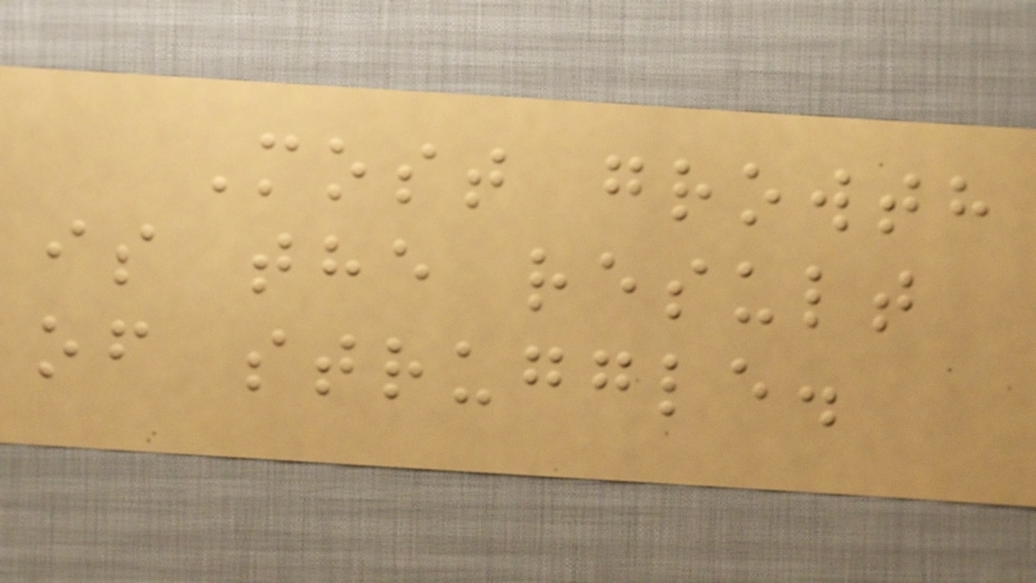Most growth
is the result
of struggle.
